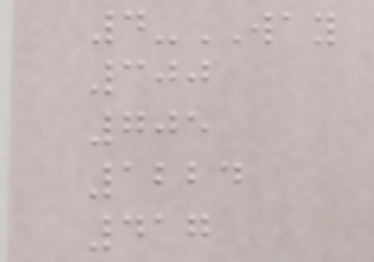4-WAY
300
705
1224
417
